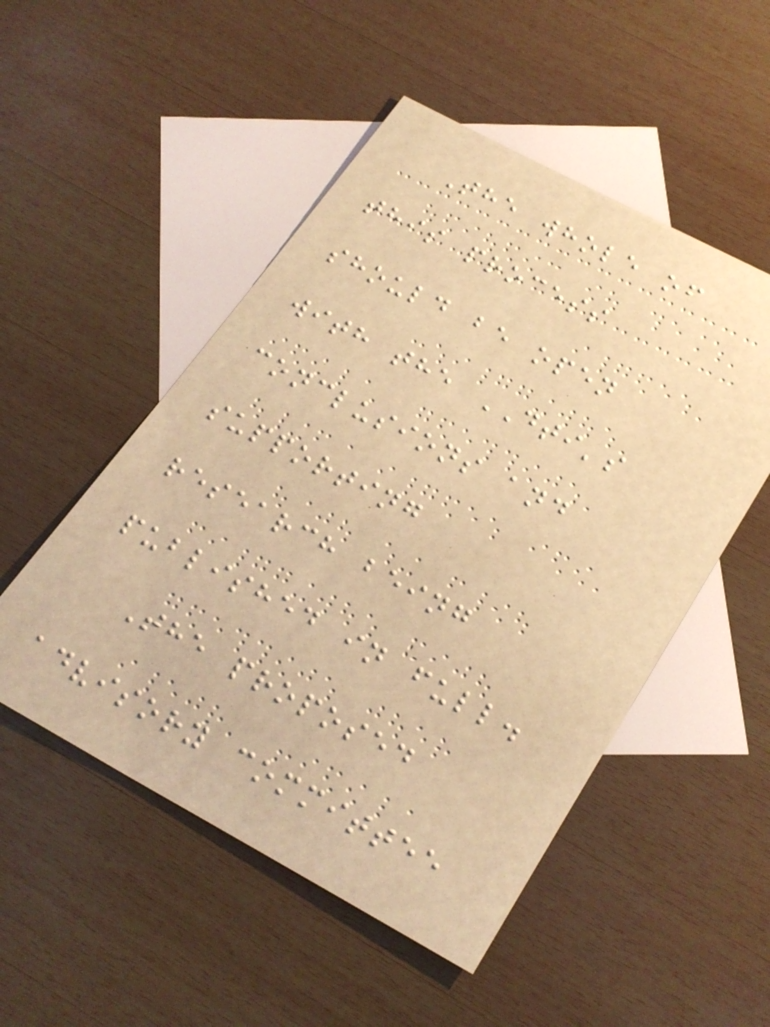The whole of
this process
should be open
with the DTI's
conclusions and
supporting
research being
published in full.
The proposed
advisory committee
